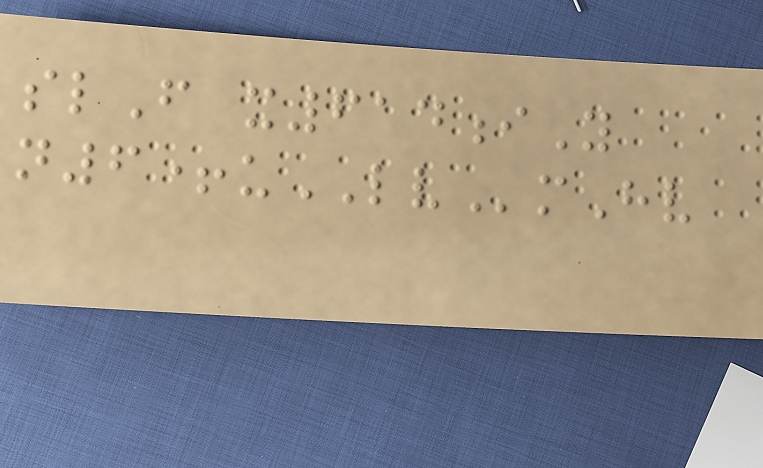slF x614iY
n6+uLVmHv
